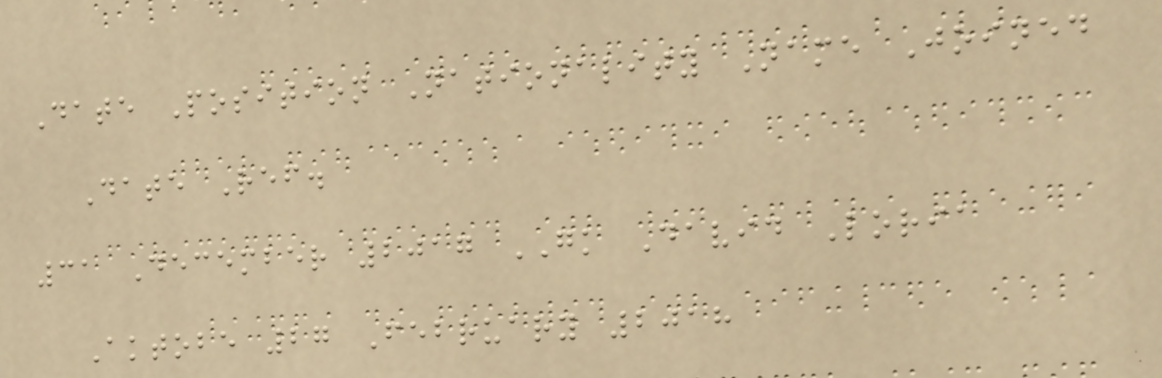Date Position Nationality Name Joined
Date Ref.
31 December 2017 GK David Loria
Aktobe 27 February 2018
